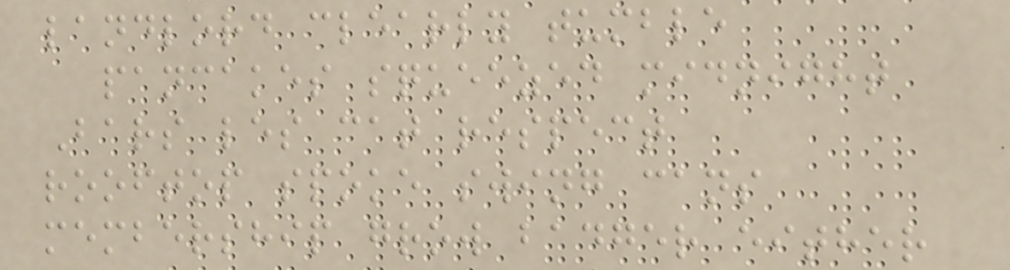landlord clearly tumble
pancakes squeezed midnight
Bars les cat respect
rooftop spoke swing cans
membership grow badger either
